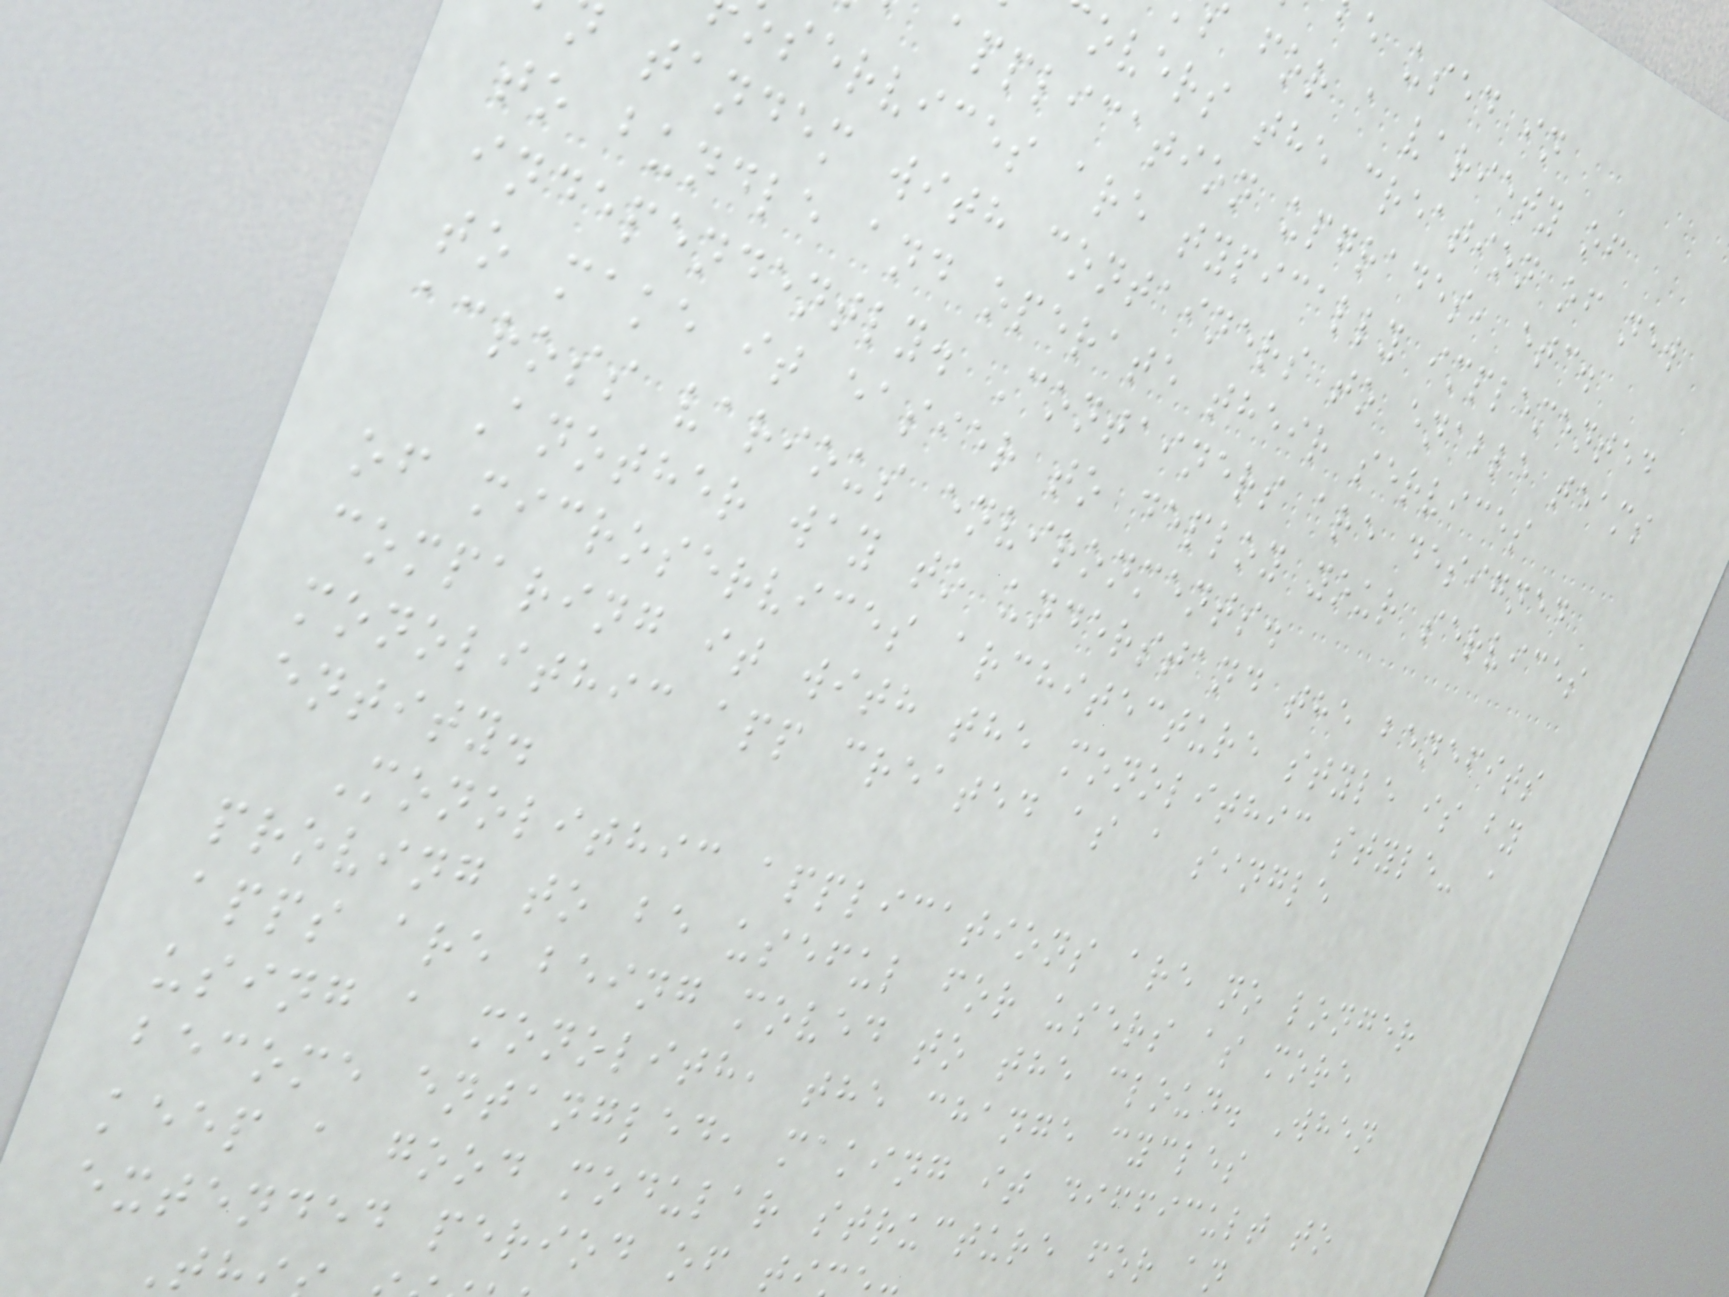e used in
for a variety of
overs the creation of new
application upgrades, etc.
services are typically implemented
tandem with containers to enable teams
to bundle and operate their services
independently. Containers are designed
to make it easier to deploy your services
across various environments.
Another way to understand the benefits
of microservices architecture style is by
comparing it with the monolithic style- a
monolithic app created as a single
entity.
Monolithic applications are no longer
proving to be useful for users as more
apps are being moved to the cloud. When
using a monolith, the change cycles
become entangled, making it difficult to
keep a good modular structure for an
extended period of t
